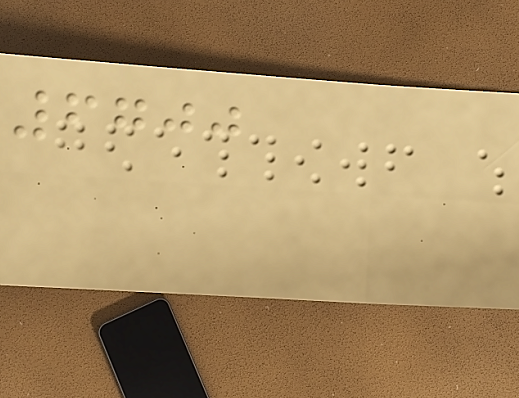6700
